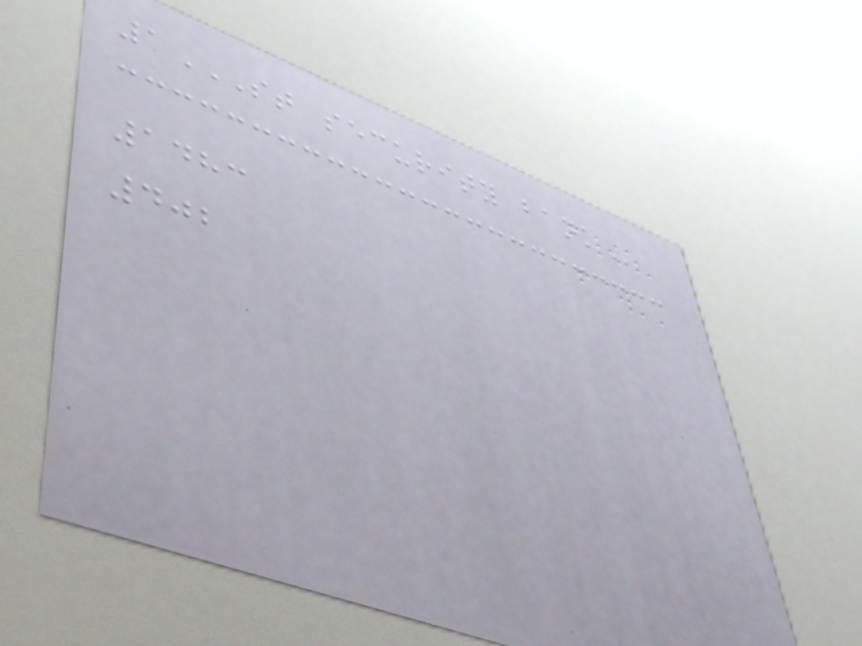1ST SECURITY BANK
1483
402
